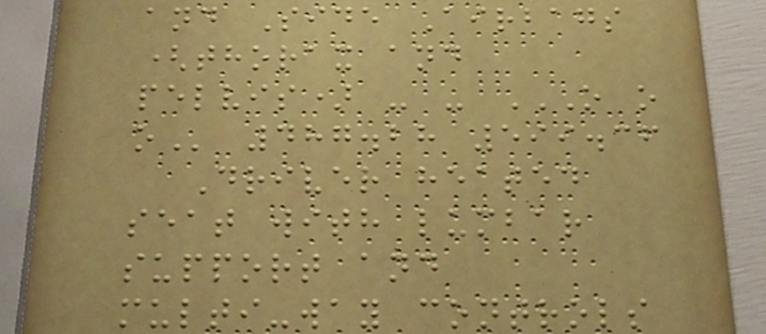and Side Airbags
(thorax and
pelvis) - - O O
O 487.28 599.36
Driver heated
seat with lumbar
support and
multi-way controls
